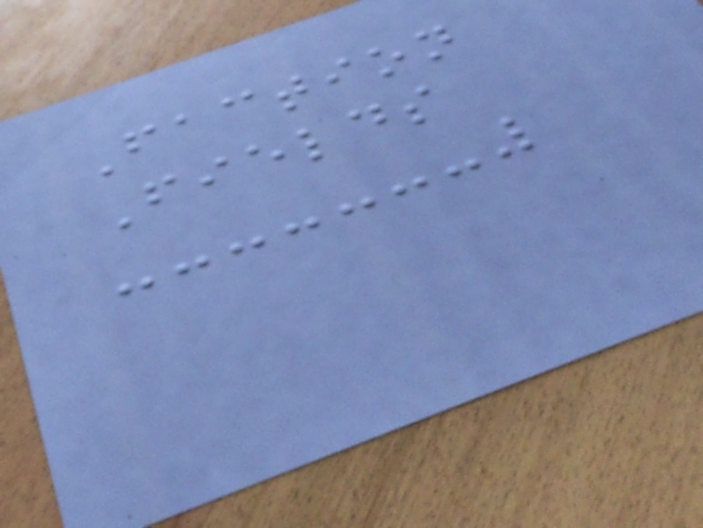Faction
Fields
